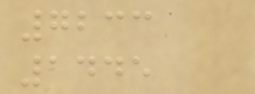7233
1445
